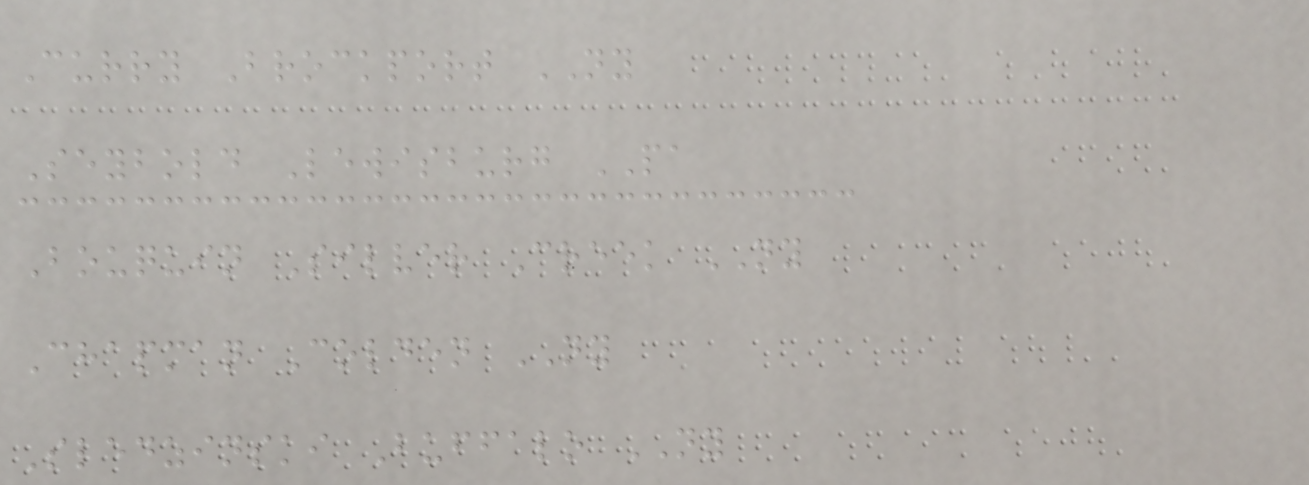Curry Brockport NY
Seybold Lewisburg PA
Bouquin Silver Creek NY
Chapman Colden NY
Sledzinski Buffalo NY
